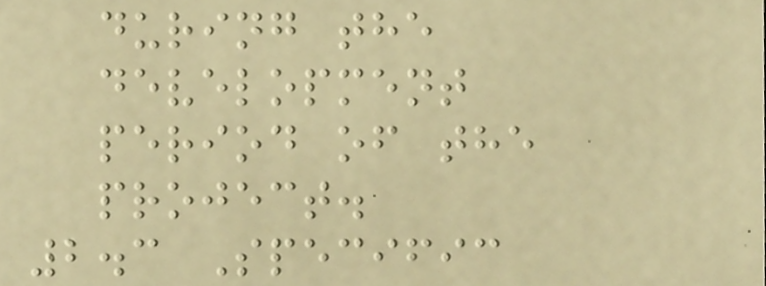during the
development
period of the
project.
2.3 Specific
